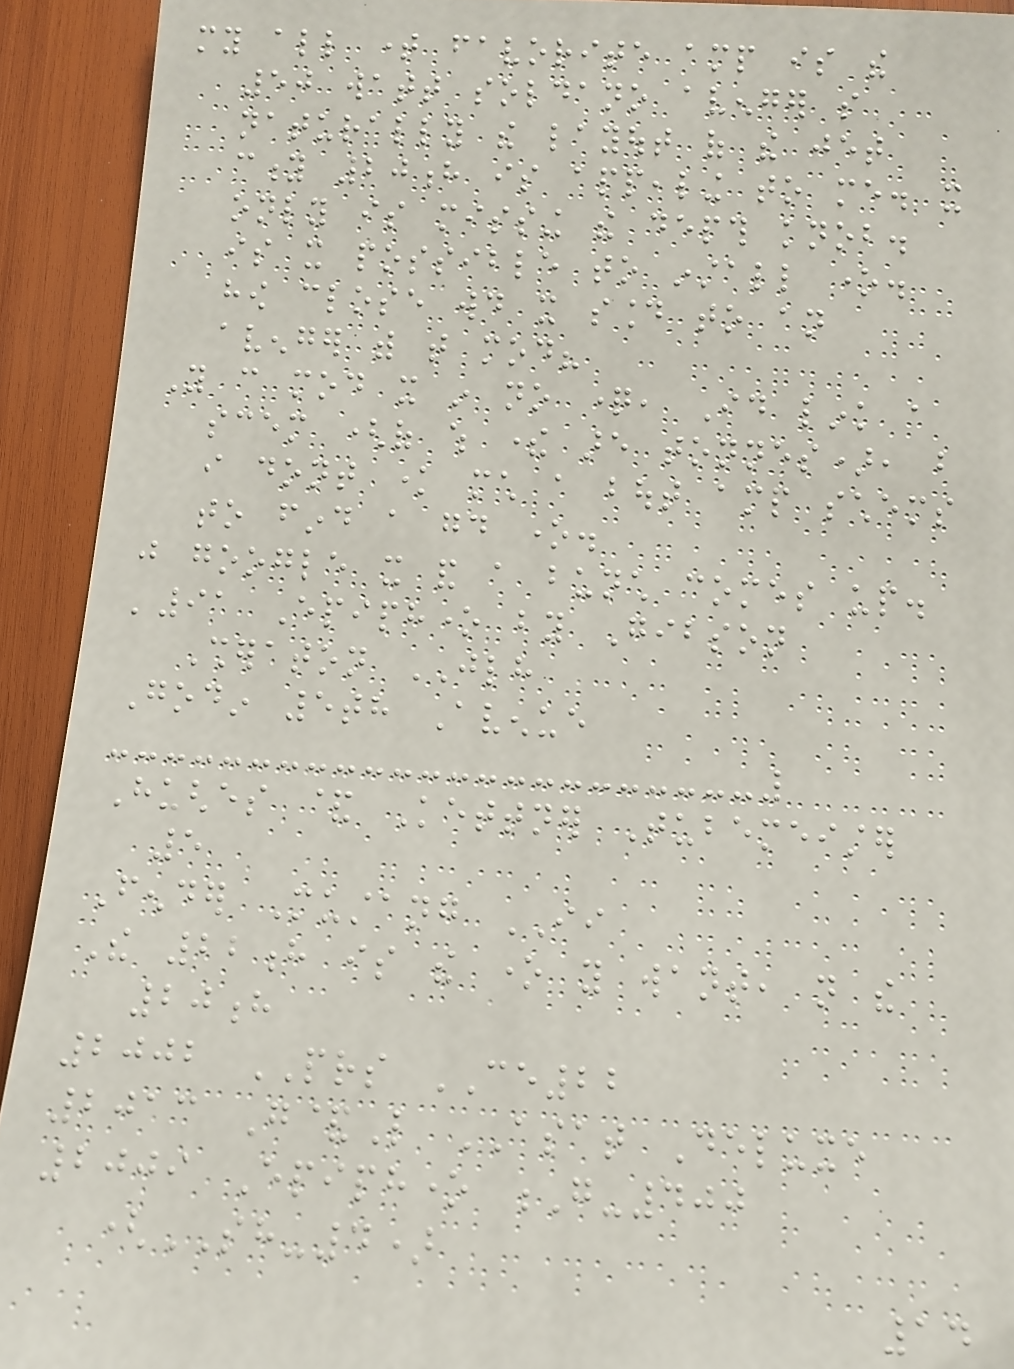my all time favorite amp is the
50 watt soldano avenger so
naturally the layout of the jet
city 20h is appealing to me. it
only is missing the depth knob.
is it possible to install one.
how close would it sound to an
avenger with that mod?
You can mod it in no question, Id link a
scem (of which there are tonnes), but
i dont know much a bout amp schems
to find a good one.
just google it and a bunch comes up.
'91 Epiphone by Gibson
Sheraton JLH
Godin 5th Avenue
Hughes & Kettner Tubemeister
5
Fender Mustang II
The 22h is the one you want, not the
20h
2002 PRS CE22
2013 G&L ASAT Deluxe
2009 Epiphone G-400
(SH-4)
14
